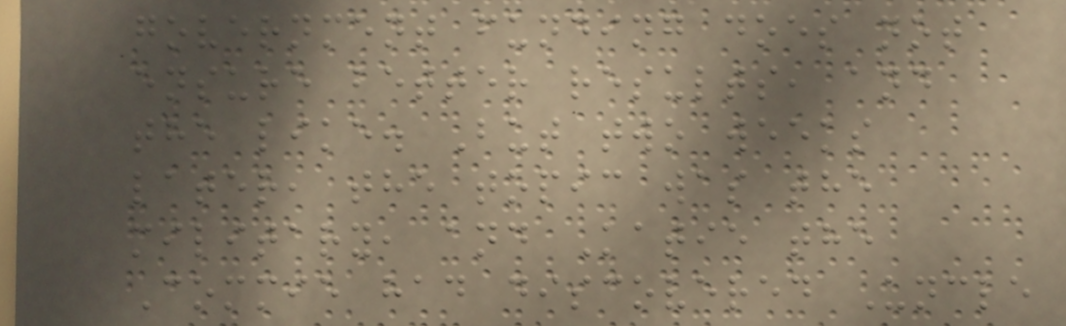government funding does not
ensure better results, and
the like. But two weeks
later, the topic was the
military, and Katie the
Commie had discovered Uncle
